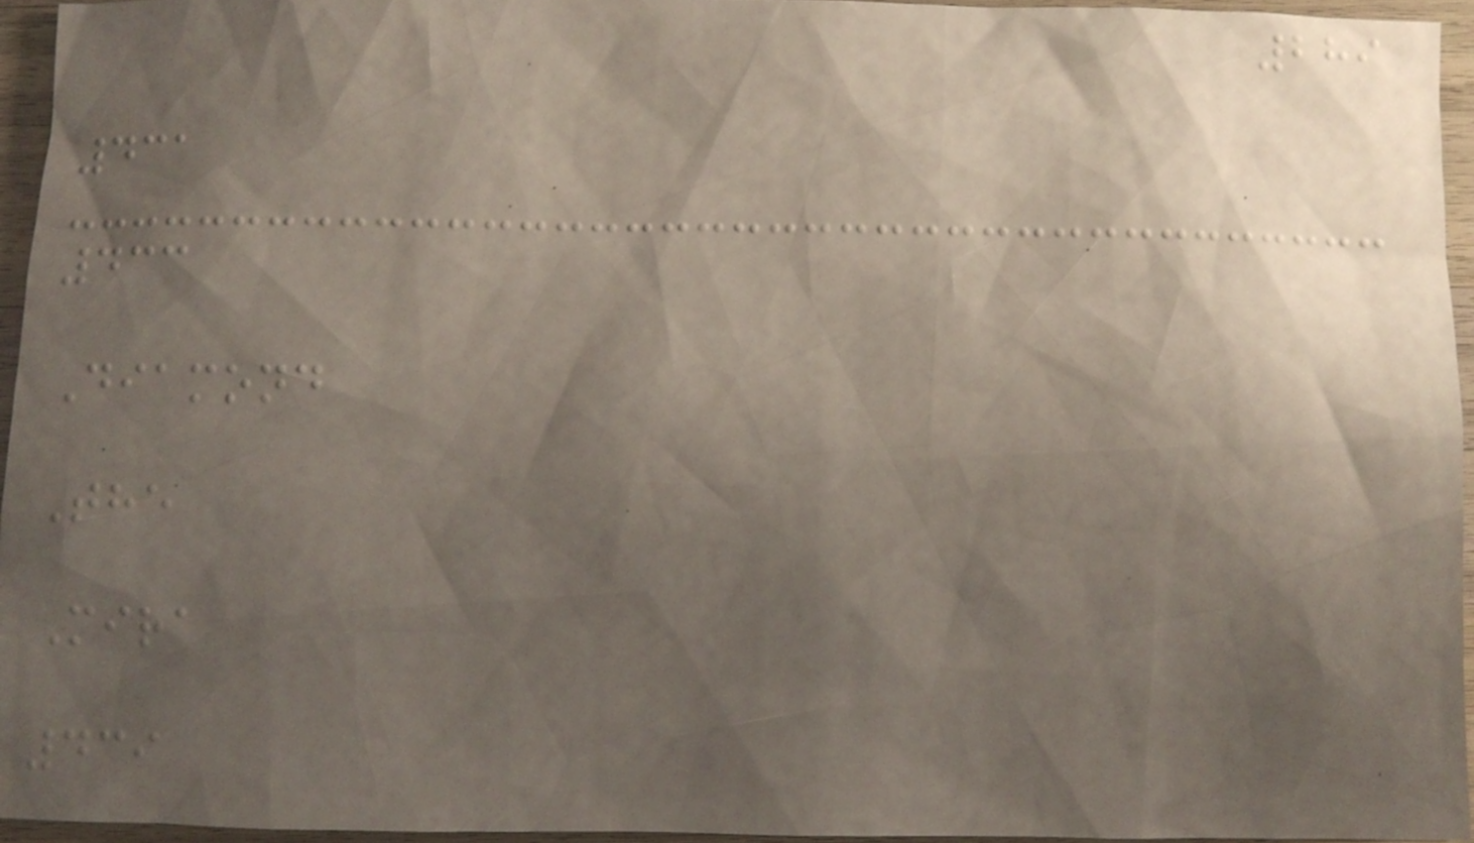289
431
433
Diamond
The
Mira
439
